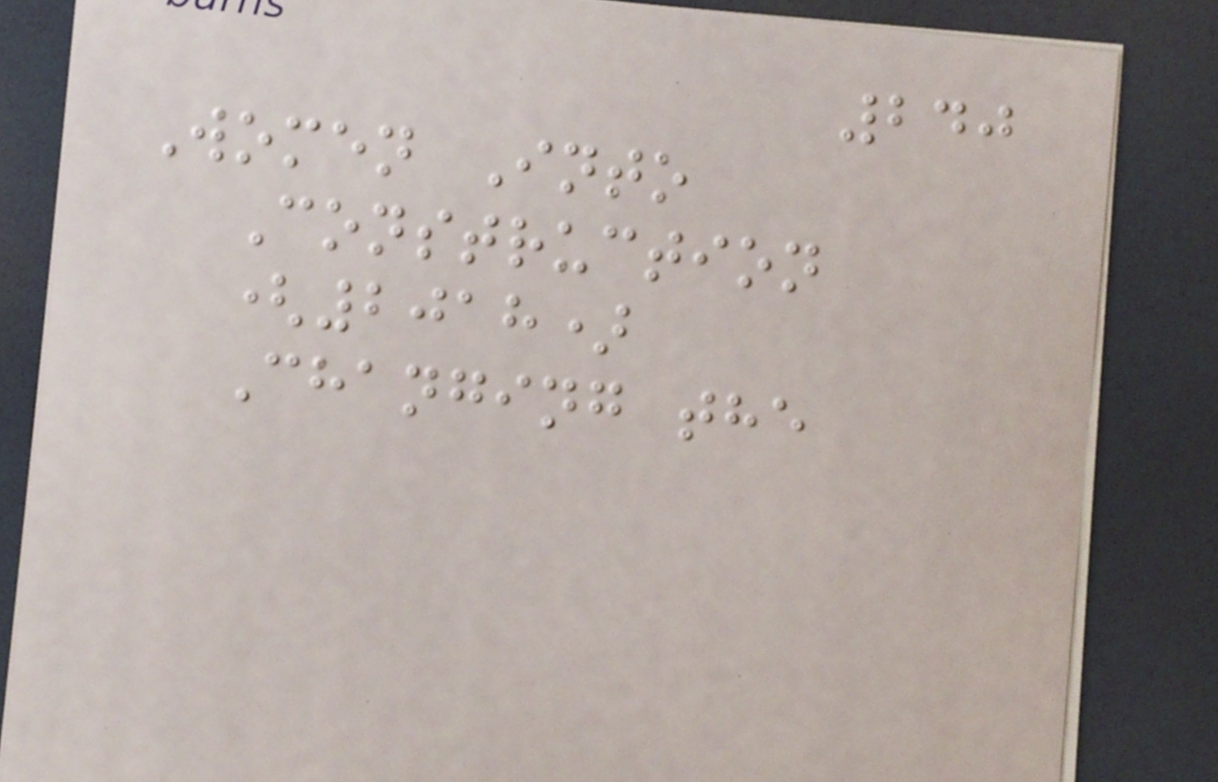240
Women Into
Construction
(2018)
Changing the
